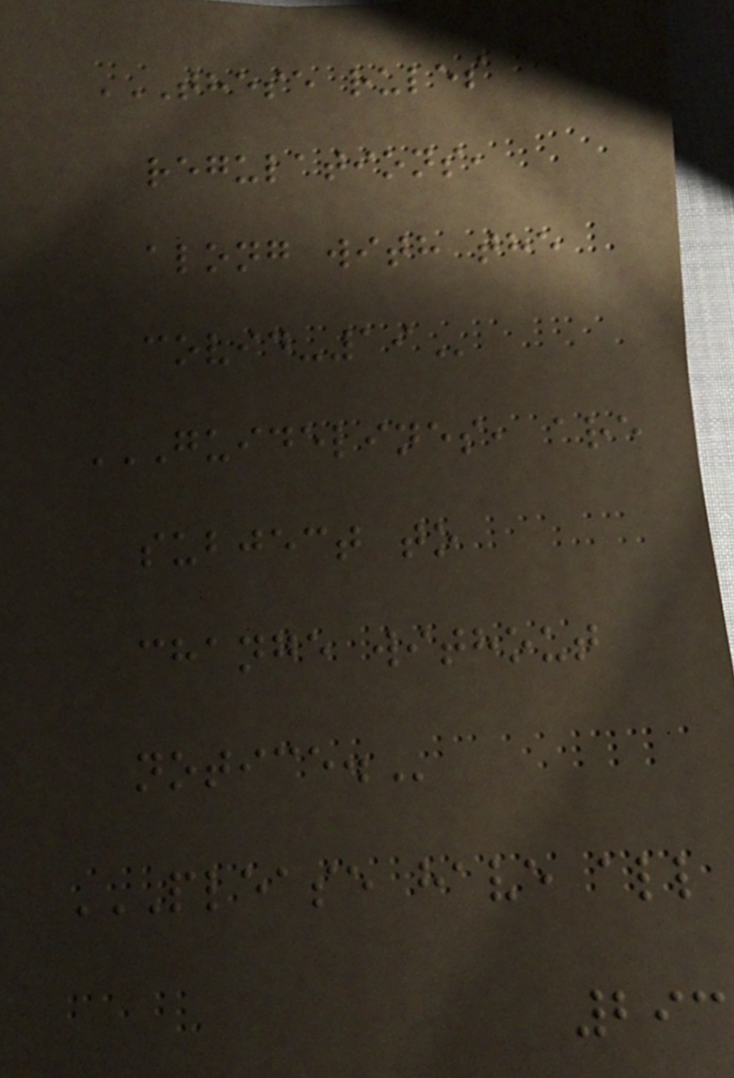THESE RULES AND
REGULATIONS,
ALONG WITH THE
COVID-19
GUIDELINES, ARE
SUBJECT TO
CHANGE WITHOUT
NOTICE.
PLEASE HAVE ALL
293
